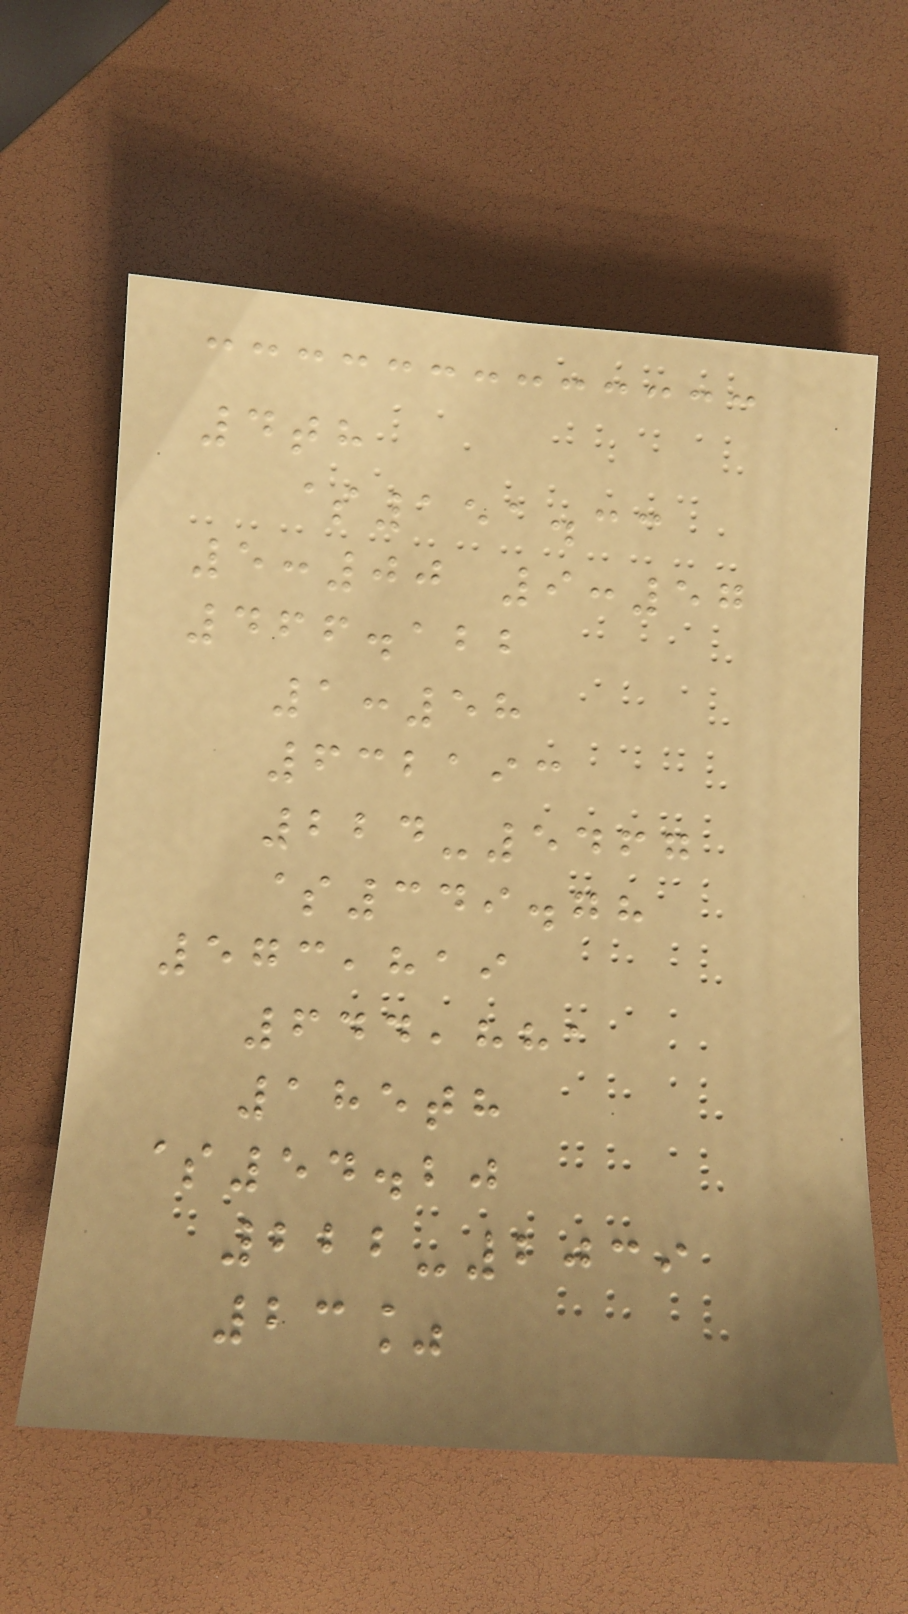4th
$151.33
5:00 9:57
466.122
1:58
632193
224-5467
$349.78
573,819
644,881
185th
$54.20
222-2039
23%
